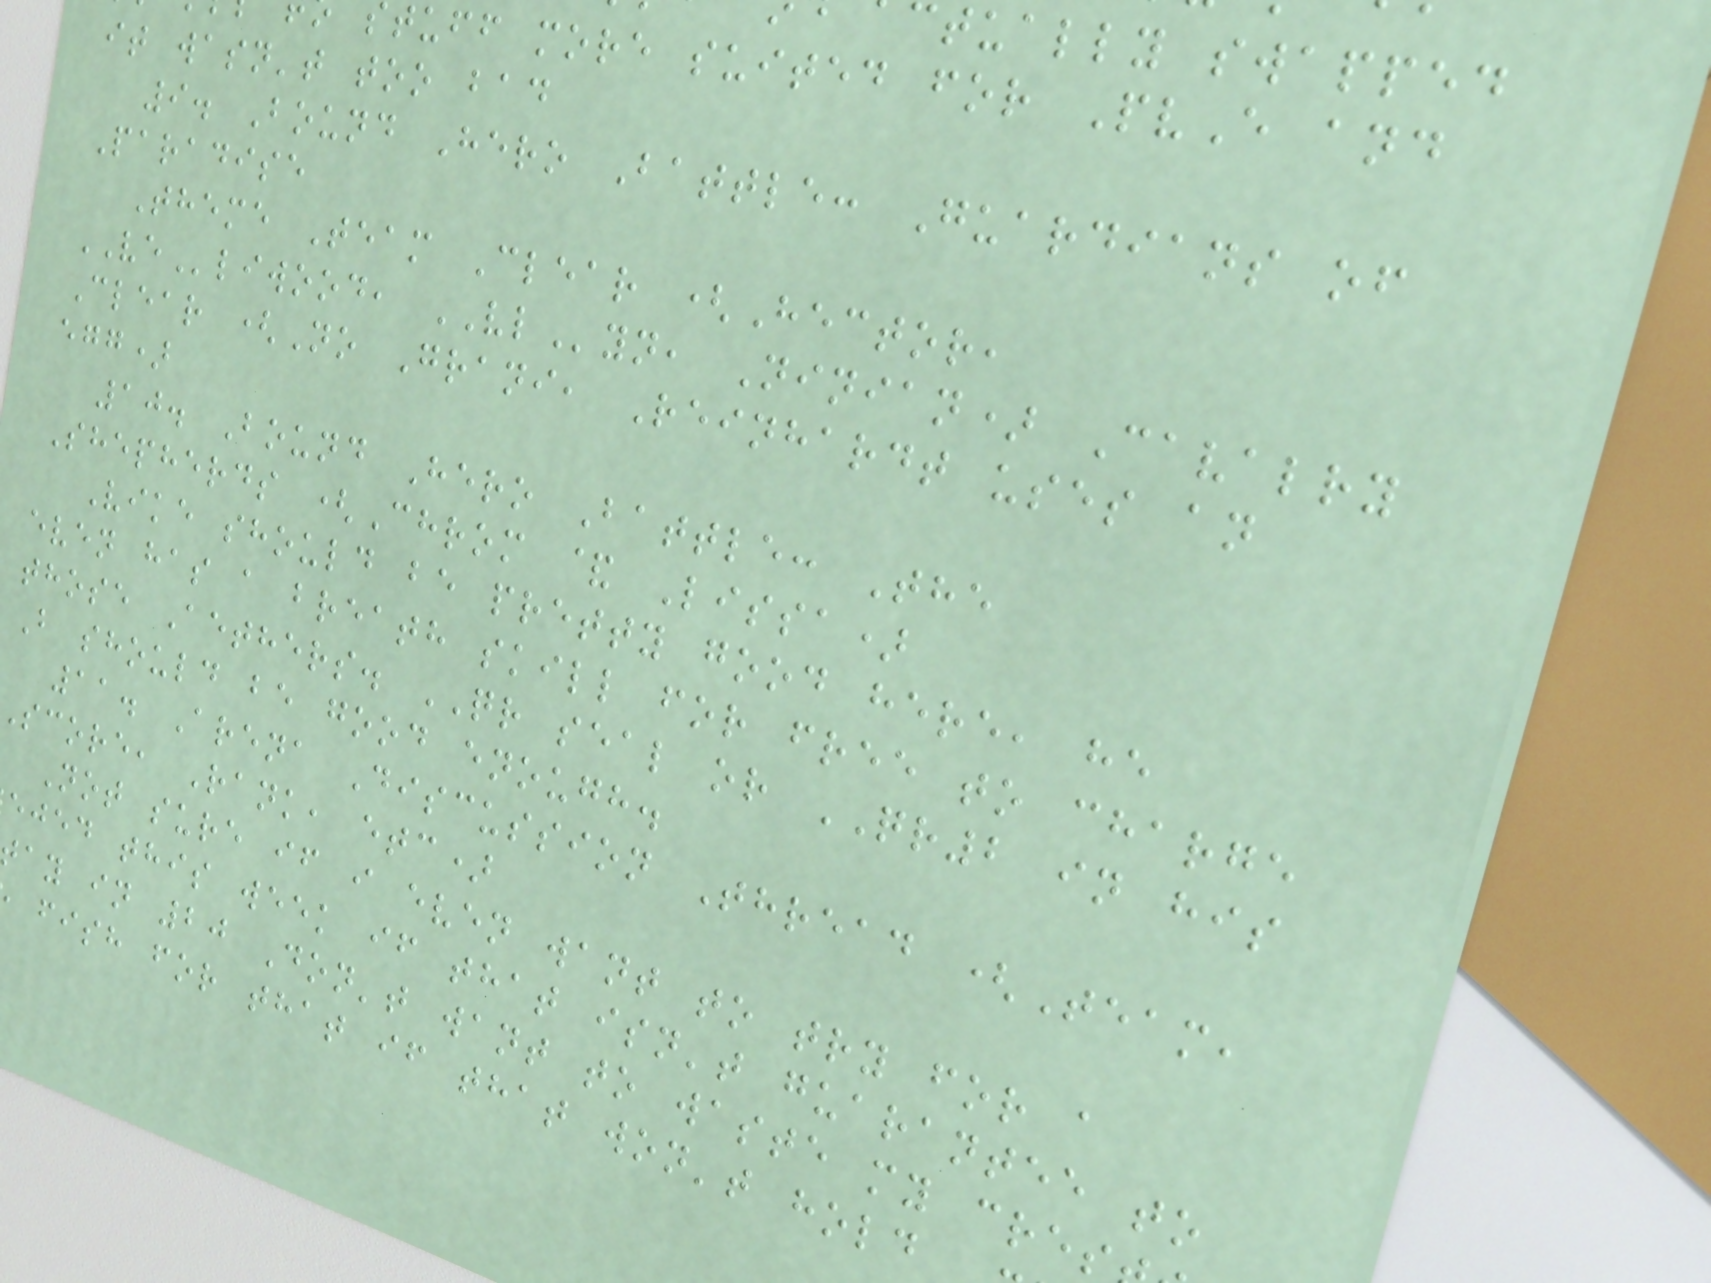ctually swapped
tuff more suited for PvE and
it wasn't too bad
9. Bound Hero Battle: Guardians of
Paradise
Theme Team Clear (Hector,
VEliwood, VLyn, Ninian) Cavalry
Clear (No Grani, Reinhardt uses an
egg)
10. Bound Hero Battle: The
Shepherds (Chrom & Lissa)
Vike should be pretty good here, he
even has a breath skill for free to charge
those Aethers. QR seal or QR2 in his
B should be good enough.
11. Arena Discussion Thread (Team,
score, Rank, etc)
Not sure if i even want to try for a
ejed this week if that isn't guarantee to
ay in 20 Don't want to waste my cres
fish for that if that won't hold
